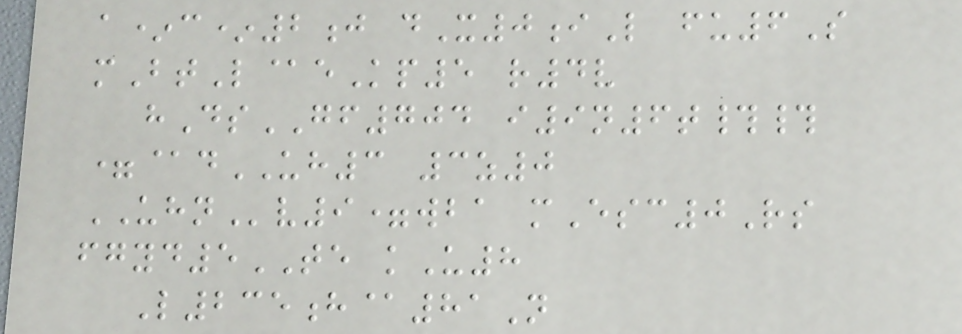a*c*2j dX0iL fu6S
mBtL@eKp5 r4v
hDsGF704 i9n6t##
=@dUH3 3z0
UHNv9=wba mEsc0Rs
fgyd5TE kU8
L235h@81N
